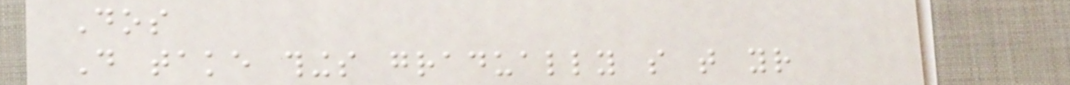Dos
Do take things gradually so that your
